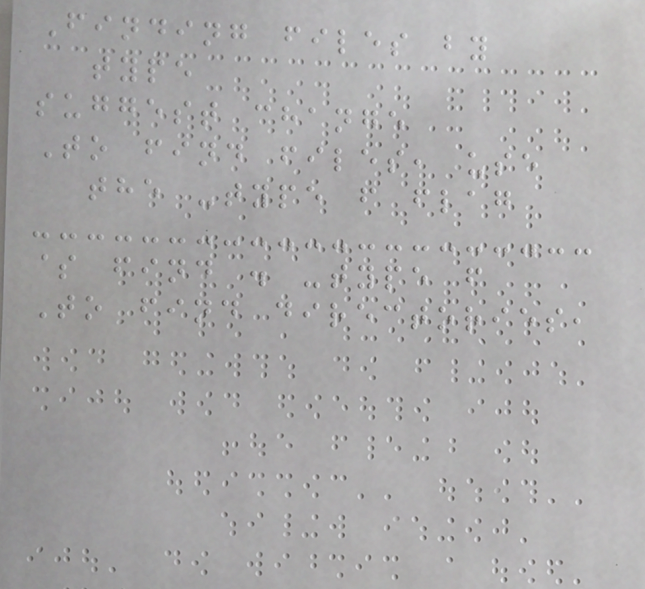Finding files by
type
suggest change
To find files, use
the -type f flag
$ find . -type f
To find directories,
